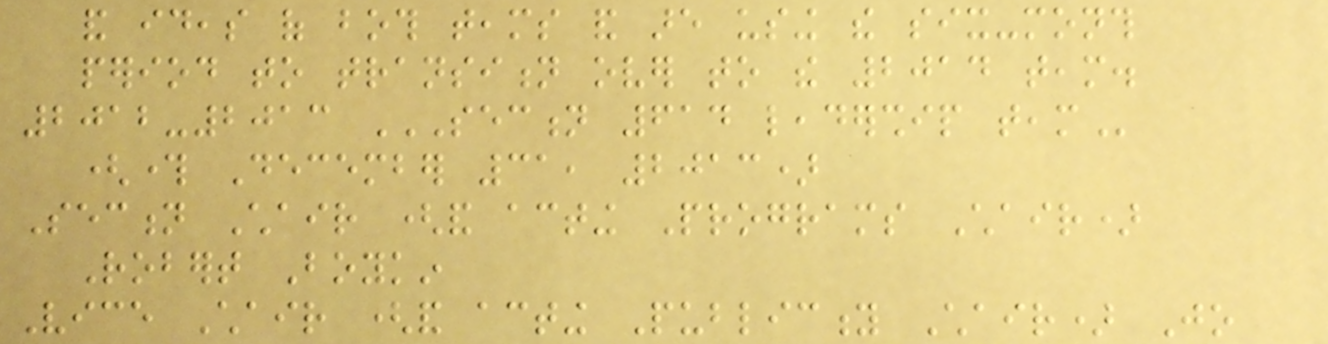and ideas of both teams and are using the six-month
period to transition over to the 2014 team.
2012-2013 SECTION 614 LEADERSHIP TEAM
(through December 31, 2013)
Section Chair (and acting Programs Chair)
Robert Boykin
Vice Chair (and acting Publicity Chair) Jo
